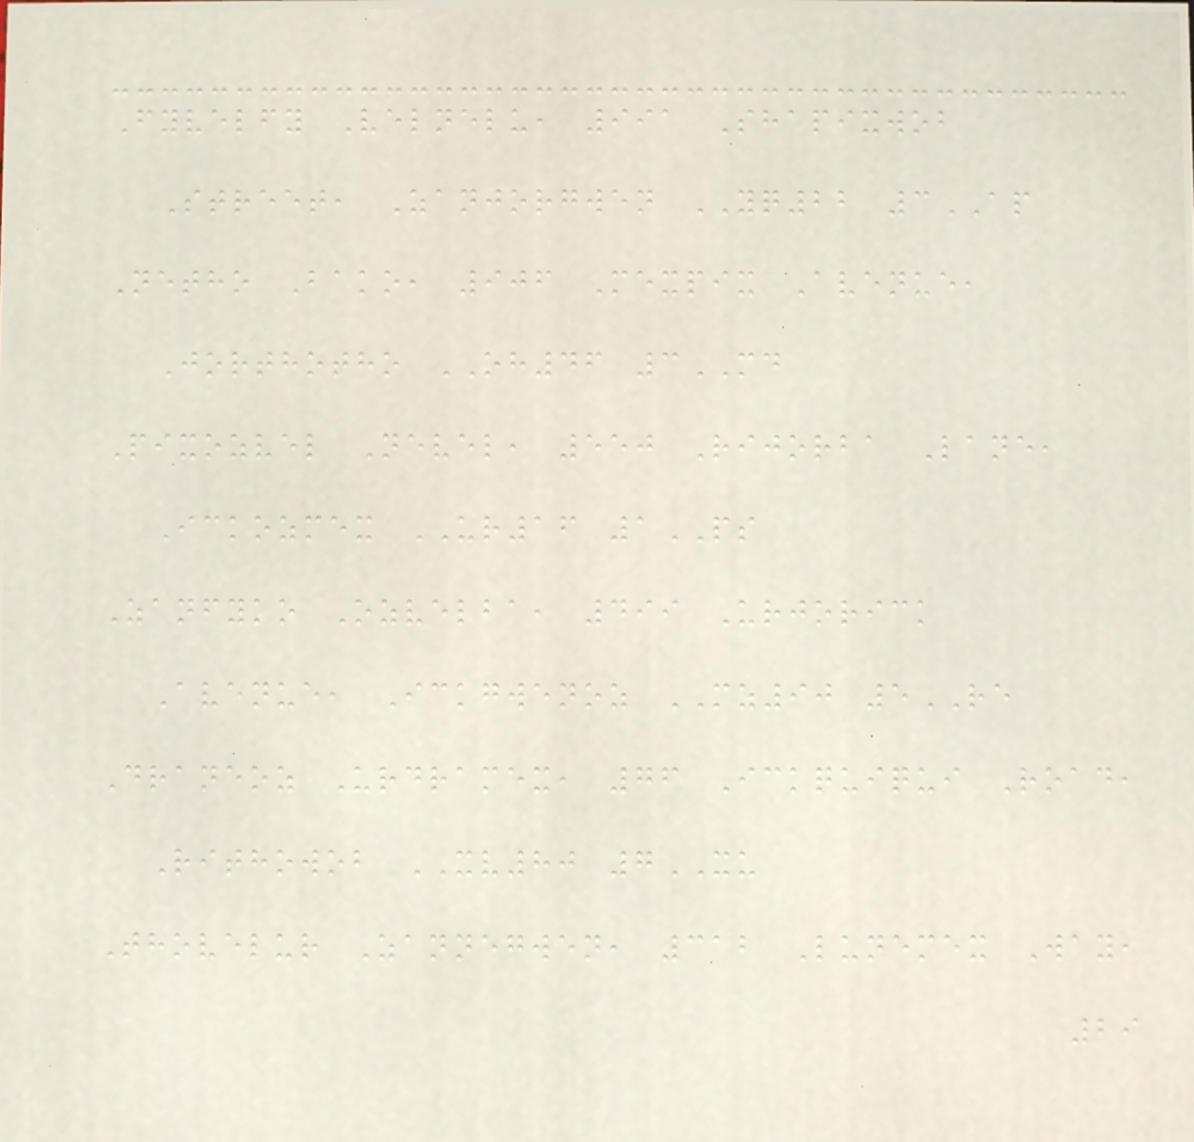Fyvelfy Velnelu, 991 Shapixwob
Street, Zanjorgwen YQ22 3AP
Netho Bako, 906 Mexpix Avenue,
Jorthotho OH46 3MD
Pixozvel Nevel, 550 Rijorba Lane,
Ickozmex UR16 1PS
Zanfyko Ozvelba, 499 Urjorick
Avenue, Ickgwenoz MZ90 5RE
Draneoz Urdramex, 76 Ickquiqui Road,
Rithowob XV80 7XU
Thovelur Zannegwen, 312 Lunemex Way,
29
